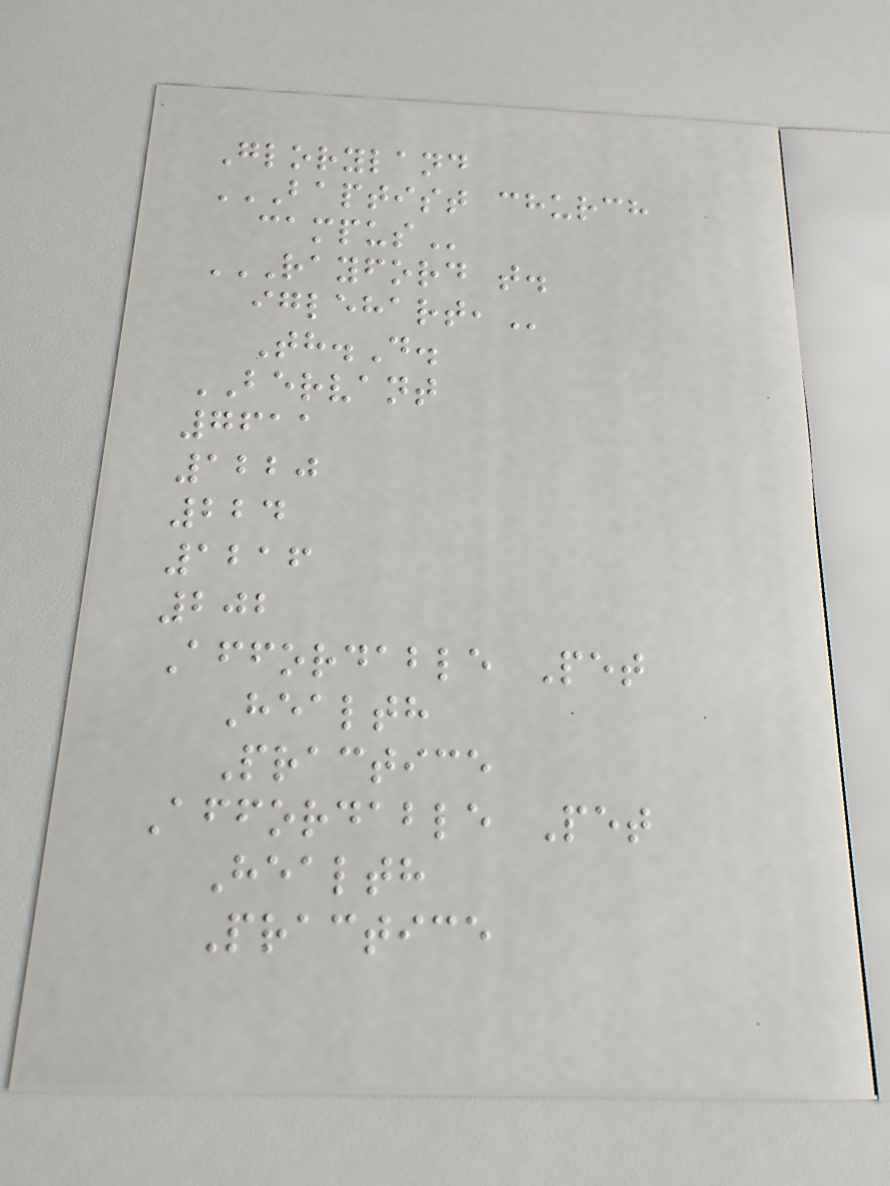Gloryland
BAPTIST CHURCH
CAMPUS
RAYFORD T.
IGLEHART,
Th.D.
BERVANT
7611
1220
224
1216
202
Affordable Pet
Health
Practice
Affordable Pet
Health
Practice
